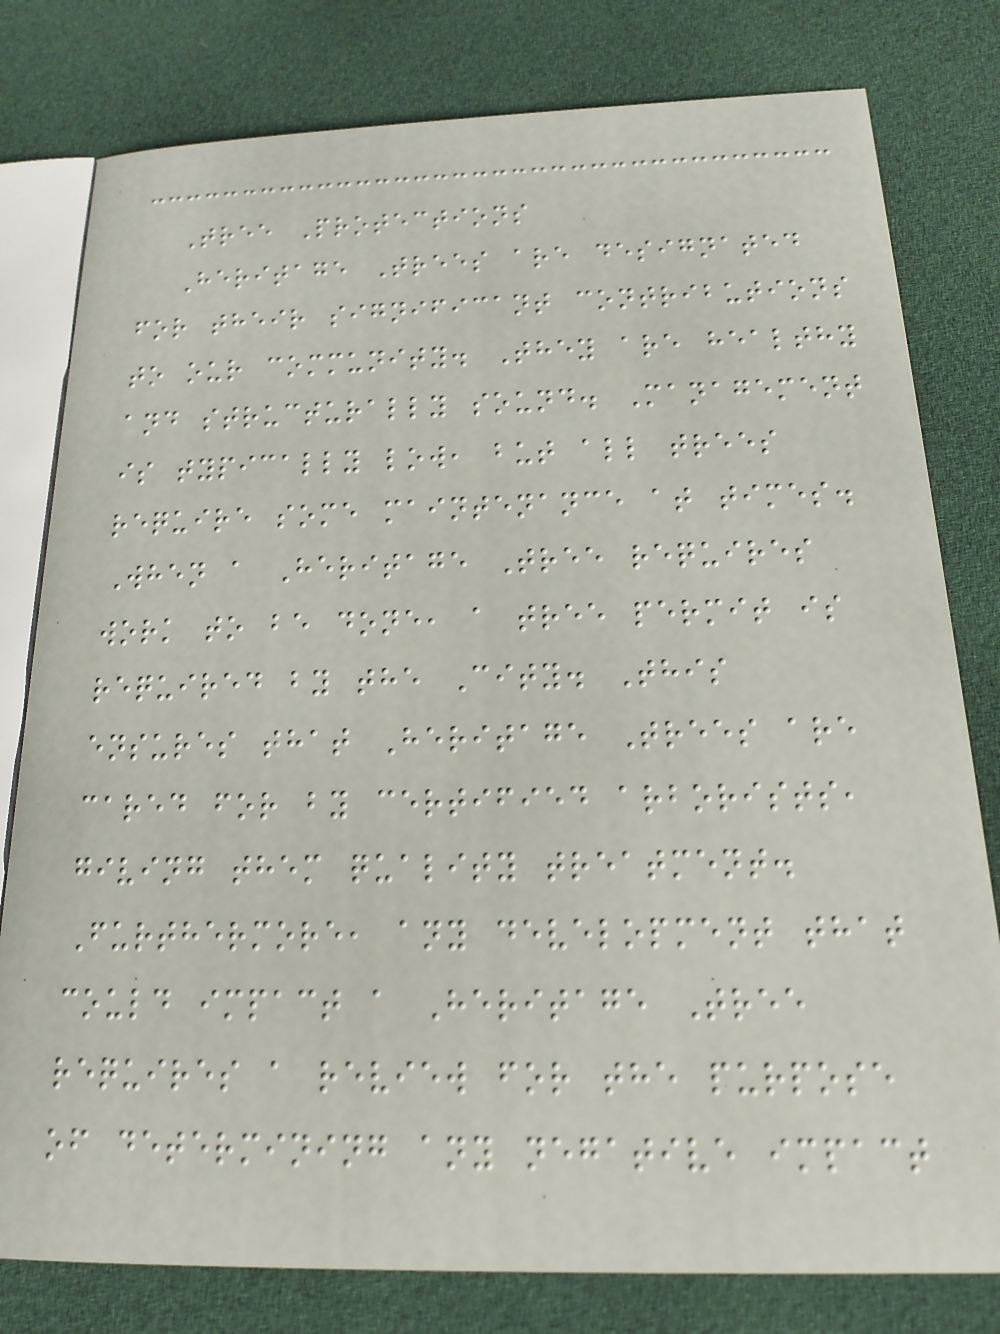Tree Protections
Heritage Trees are designated
for their significant contributions
to our community. They are healthy
and structurally sound. Management
is typically low, but all trees
require some maintenance at times.
When a Heritage Tree requires
work to be done, a tree permit is
required by the City. This
ensures that Heritage Trees are
cared for by certified arborists,
giving them quality treatment.
Furthermore, any development that
could impact a Heritage Tree
requires a review for the purpose
of determining any negative impact
